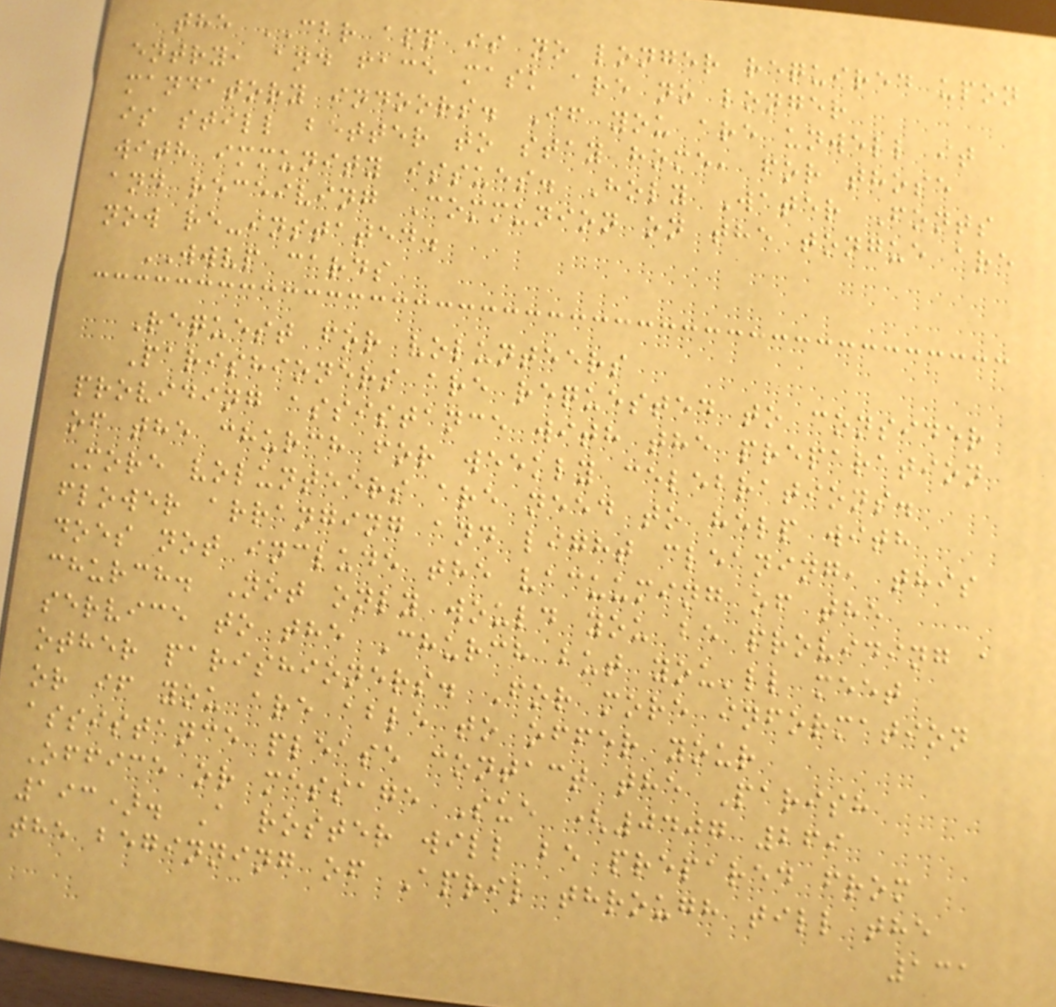the CBR app is no longer required upon
entry, and face mask are no longer
mandatory indoors. If you are unwell it
is still better to stay home, for those
with immunity issues. Holy Water Fonts
and receiving Communion on the tongue are
now re-instated.
WWVP cards
Request for volunteers
Parishioners are requested to consider
providing assistance with the preparation
of the church for weekly celebrations.
More volunteers are need to help with
flower arranging and light cleaning, this
does not include the vacuuming of the
church. Not only would you be providing a
service to the Church but you'll meet
other parishioners. For more information
or if you are able to offer your
assistance please contact the Parish
Office or message Sue (0407 269
193). A roster will be prepared from
the beginning of April through till the
131
